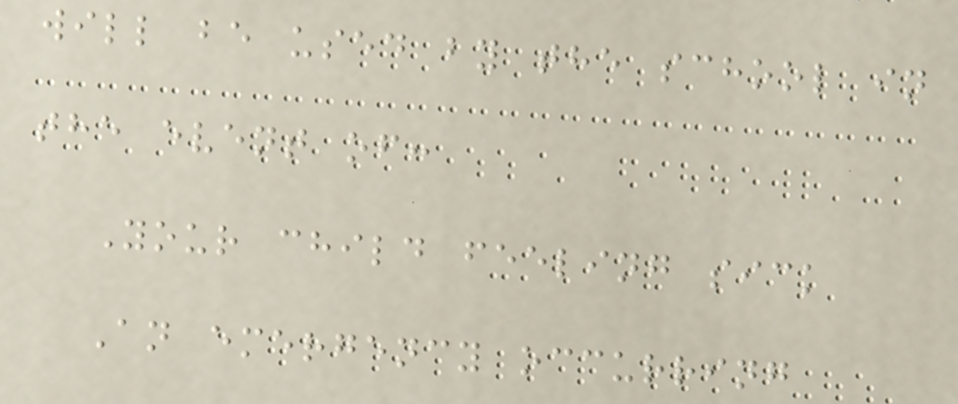will be used by the school in
the event of:
Your child feeling sick
An emergency occurring
